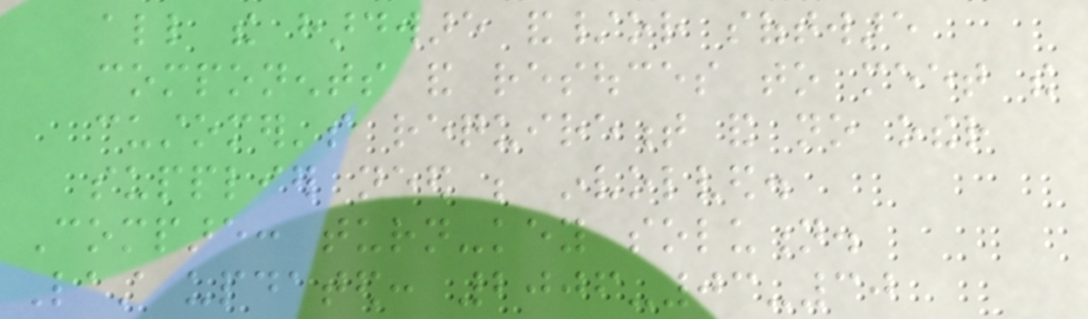all the hardware and/or software
components and resouces to meet the
customer's requirement and no other
supplier need be involved.
Compare: turn-key solution.
Last updated: 2006-03-30
